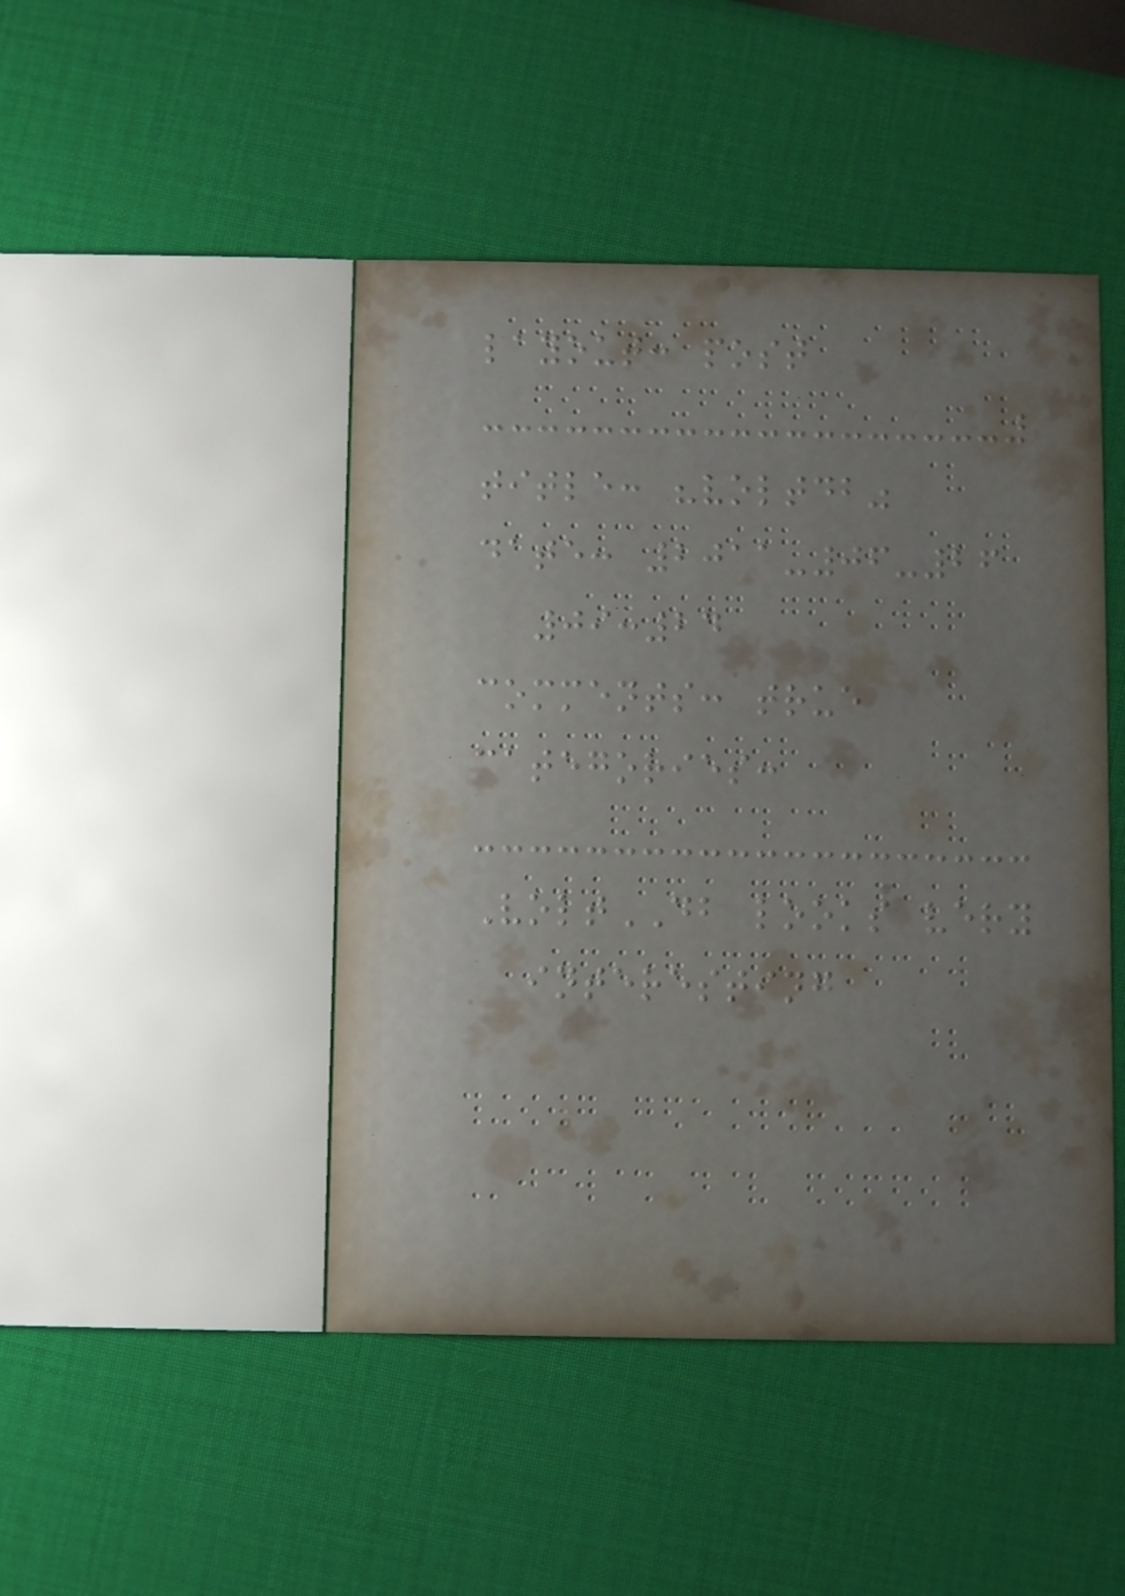layout: post
title: "voltdb"
date: 2011-06-26
09:24
comments: true
categories:
VoltDB looks very
interesting
